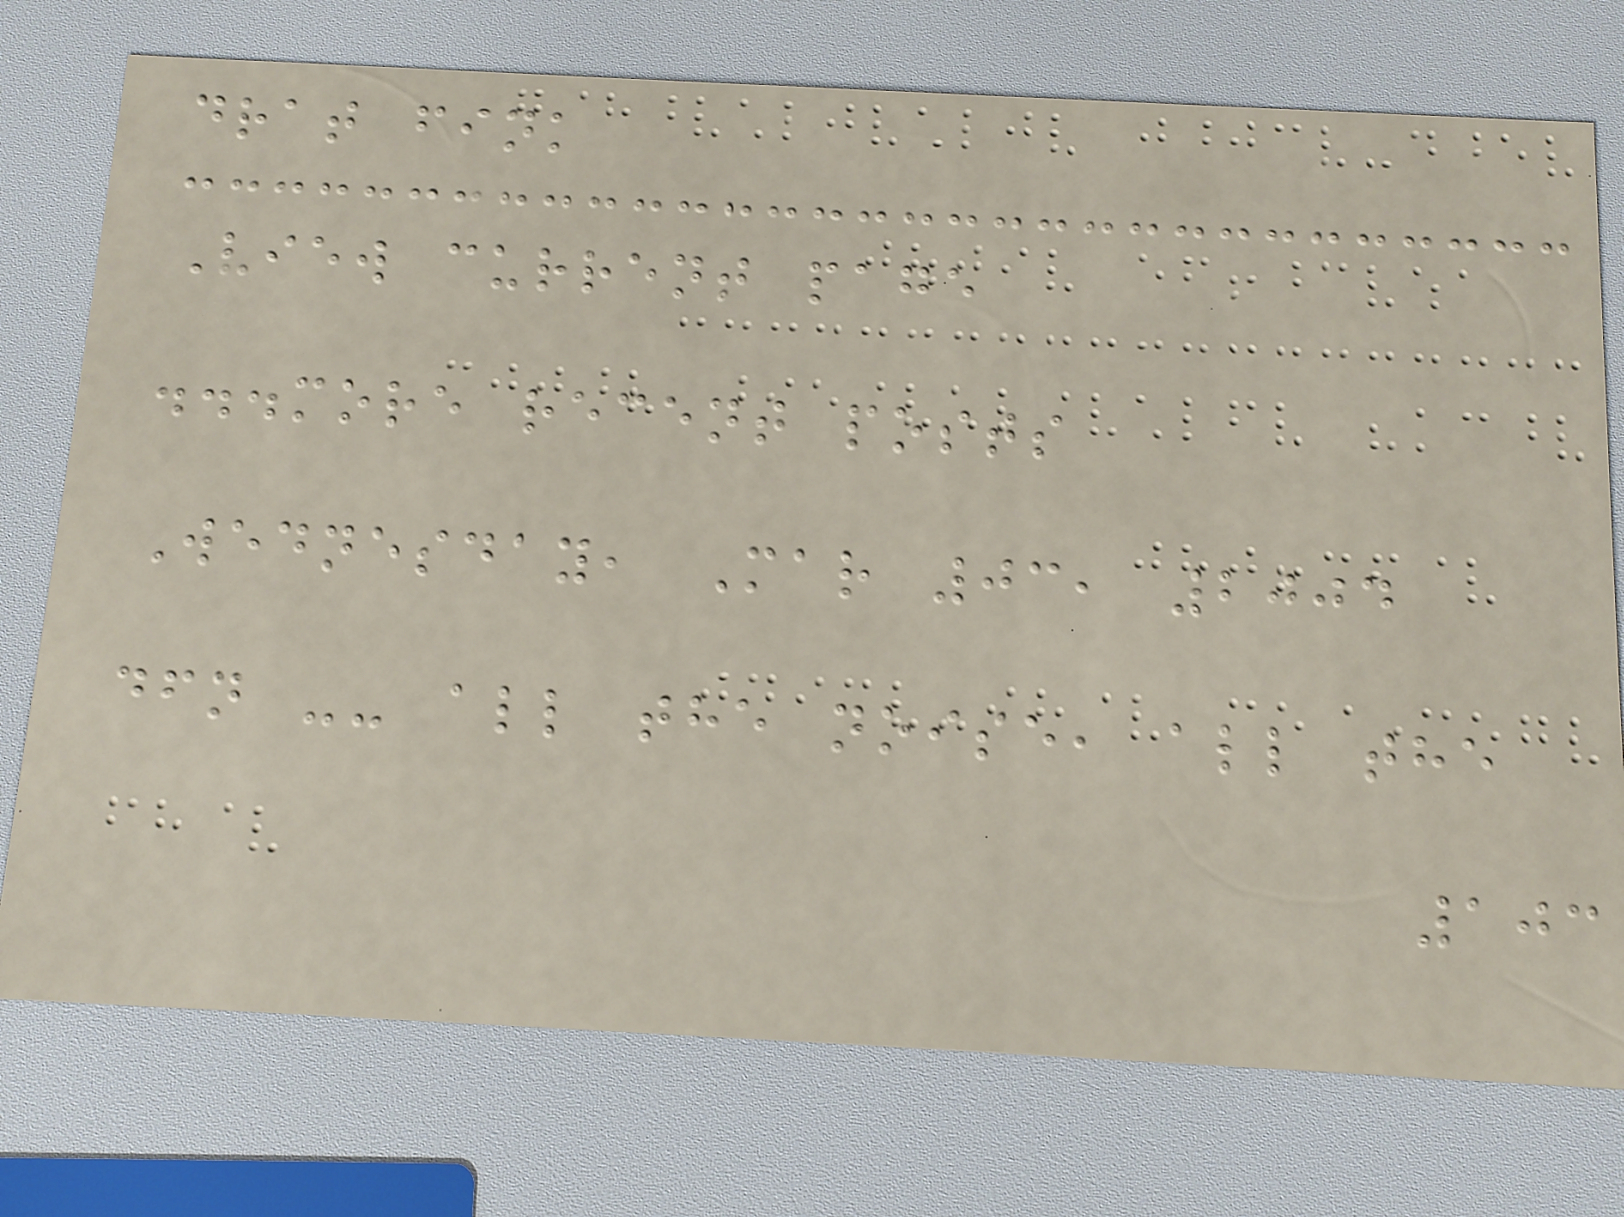drat fink
View current page
...more recent posts
Wednesday, Mar 03, 2004
dfn -- all the noise, all the
103
